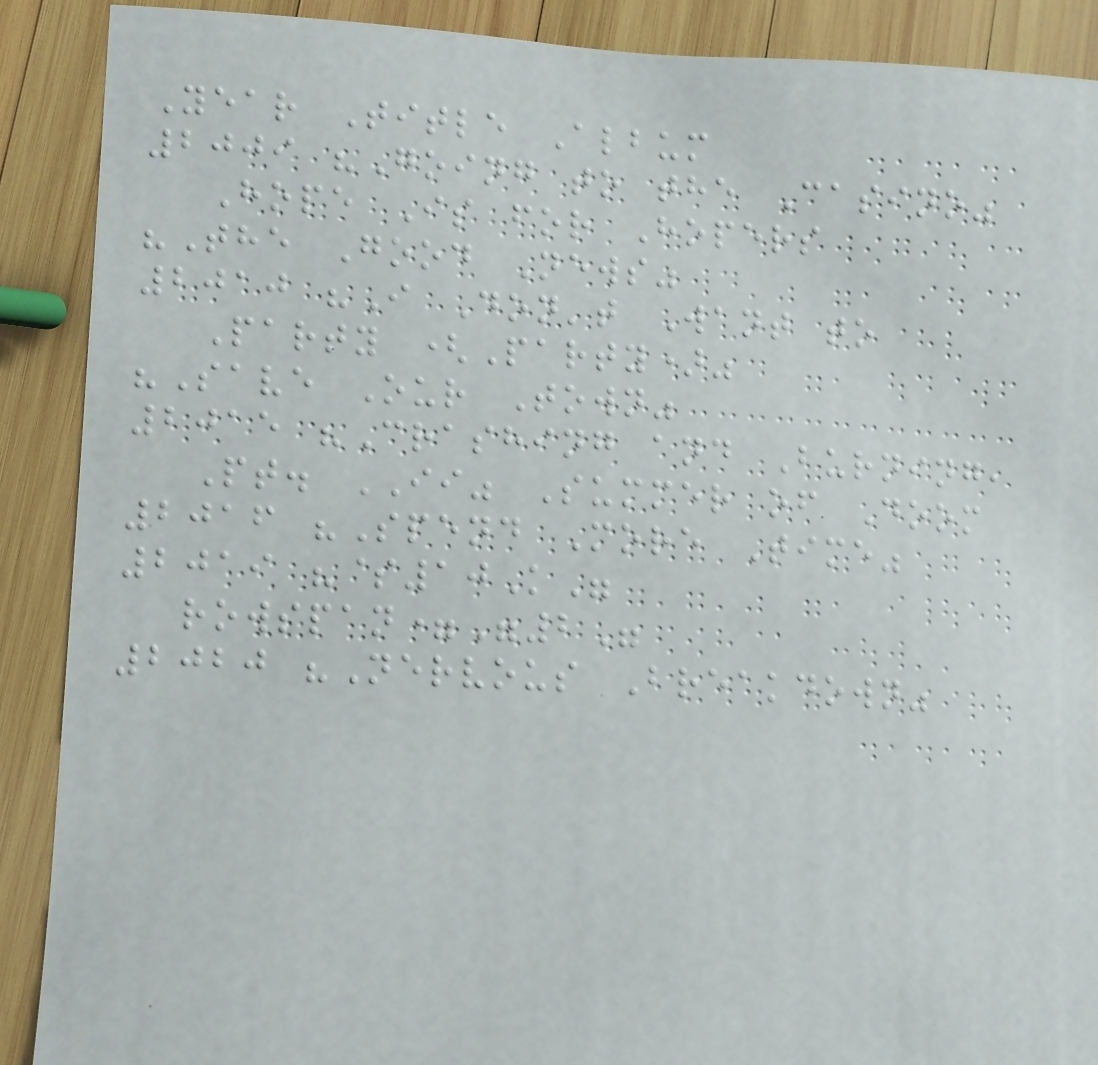Year Title Album
2009 "Going to the Casino"
Hope Is for Hopers
"The Good News"
2010 "I Don't Want to
Party (Party)"
"Save Our Town"
2015 "Crashing and Burning,
Pt. II" Summer of Doom
2016 "Spend More Time"
2019 "$10K"
rowspan="2"
2020 "Nervous Breakdown"
